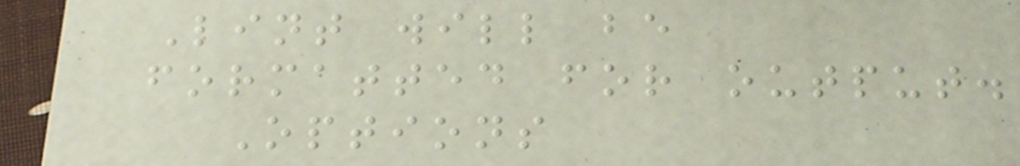Lint will be
formatted for output.
Options
